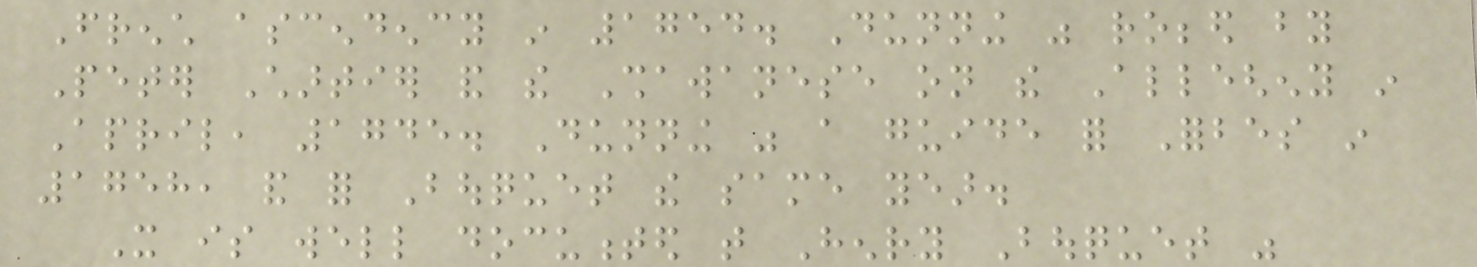French ascendency in 1754. Dunning was robbed by
Peter Chartier and the Shawanese on the Allegheny in
April, 1745. Dunning was a guide for Forbes in
1758, and for Bouquet the same year.
It is well documented that Henry Bouquet was
